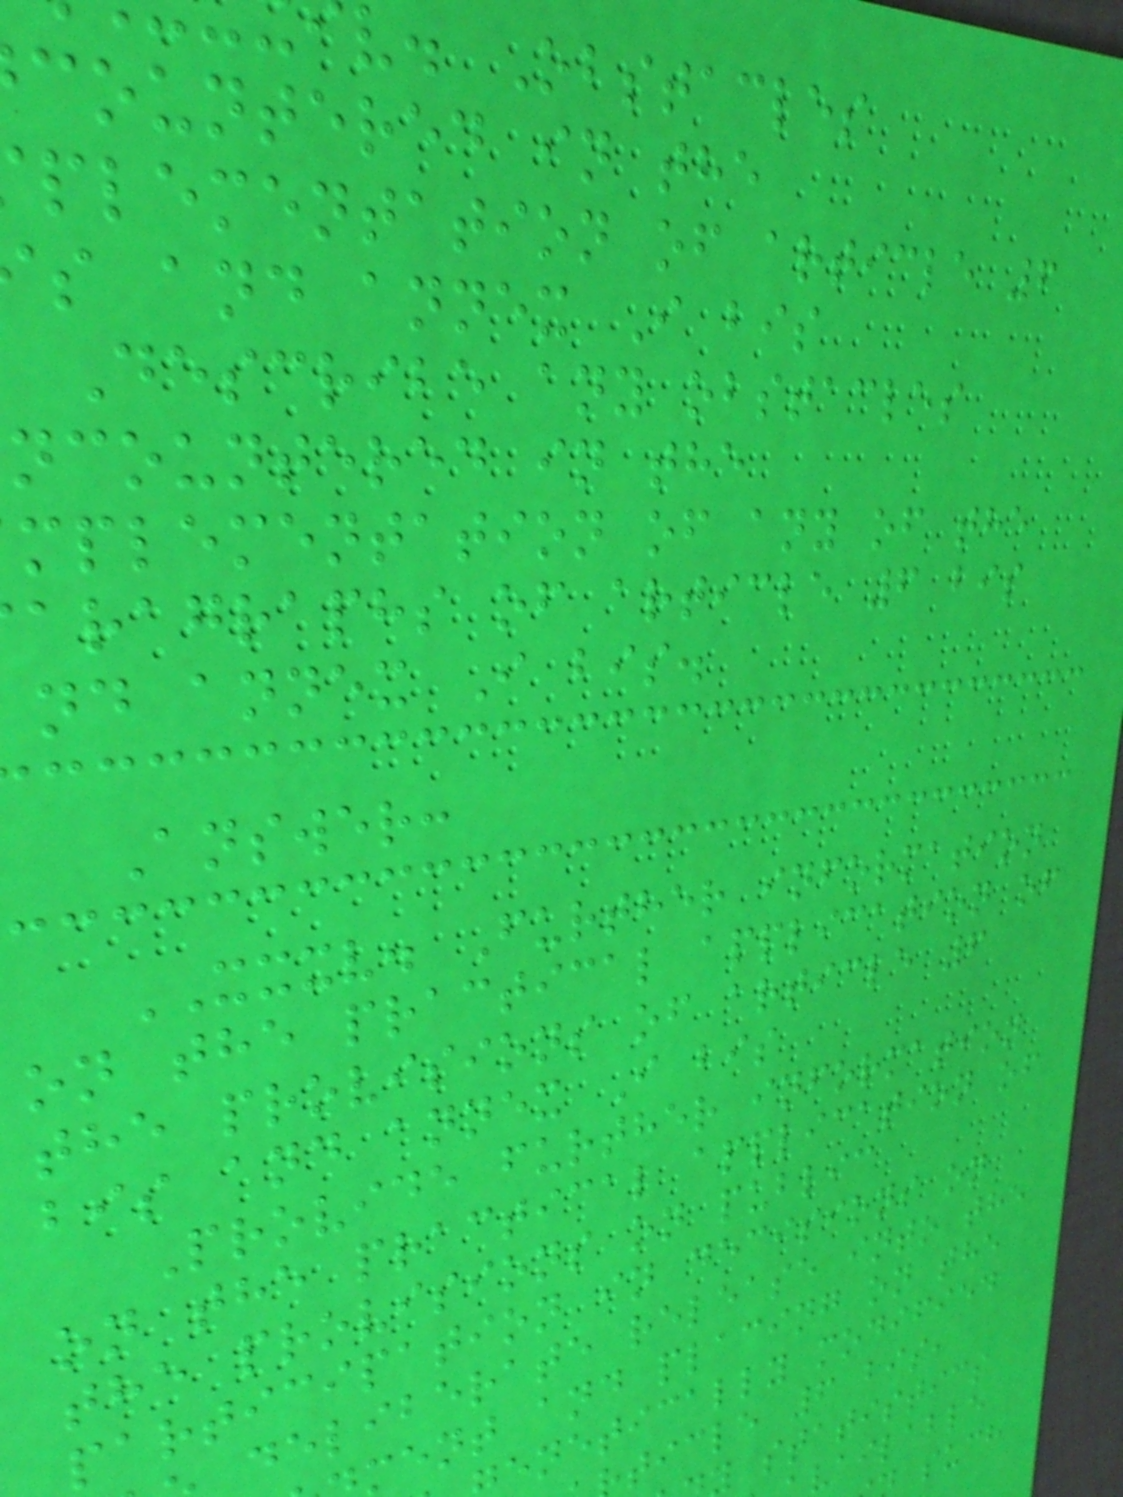v. Obstacles
countered in the
plementation of article 6
s and annex I bis
Describe any obstacles
ncountered in the
mplementation of any of the
aragraphs of article 6 bis
nd annex I bis.
Answer:
XXXV. Further information
on the practical application of
the provisions of article 6
bis and annex I bis
Provide further information
on the practical application of
the provisions on public
participation in decisions on
deliberate release into the
ent and placing on the
enetically modified
ticle 6 bis,
statistics
vailable
